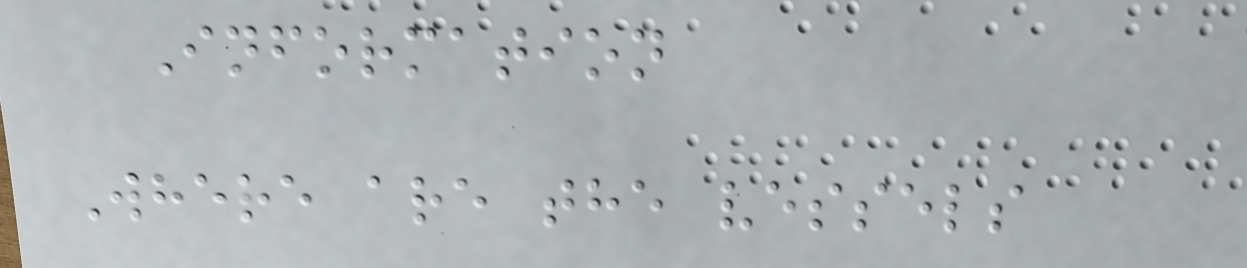Information
Where are the vessels
